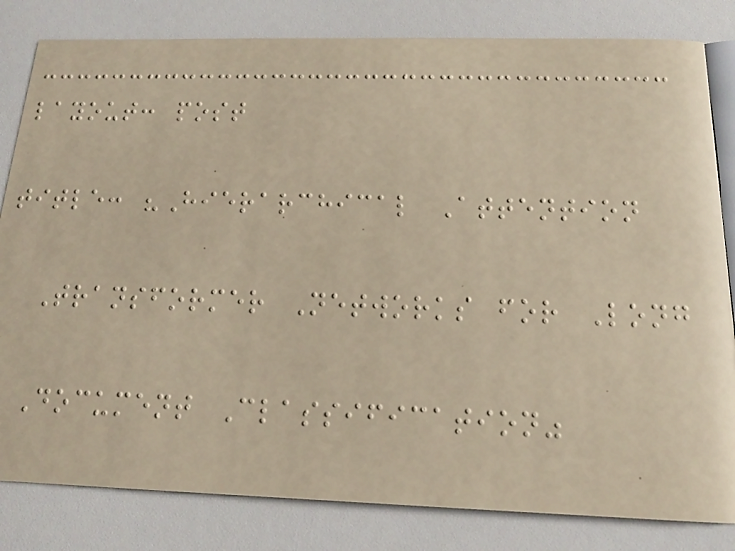layout: post
title: "Hierarchical Attention
Transformer Networks for Long
Document Classification"
